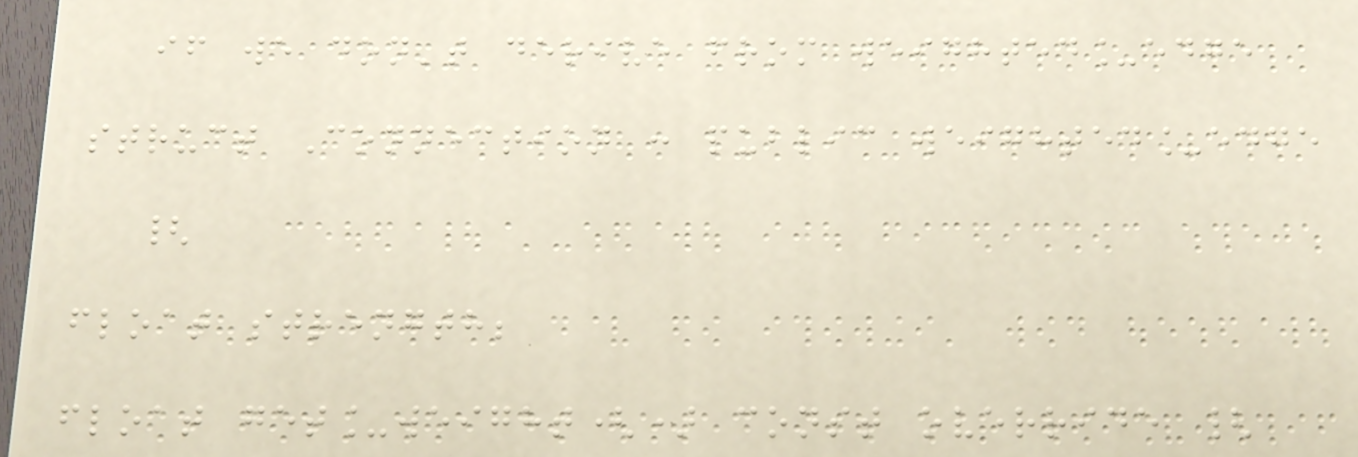if we don't derive from weighted_edge
struct Connection : public weighted_edge
{
float strength;
float get_weight() const override {
